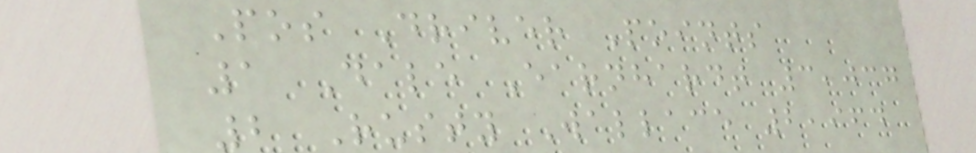Pos Driver Points
1 Dale Earnhardt 3,037
2 Rusty Wallace 2,964
